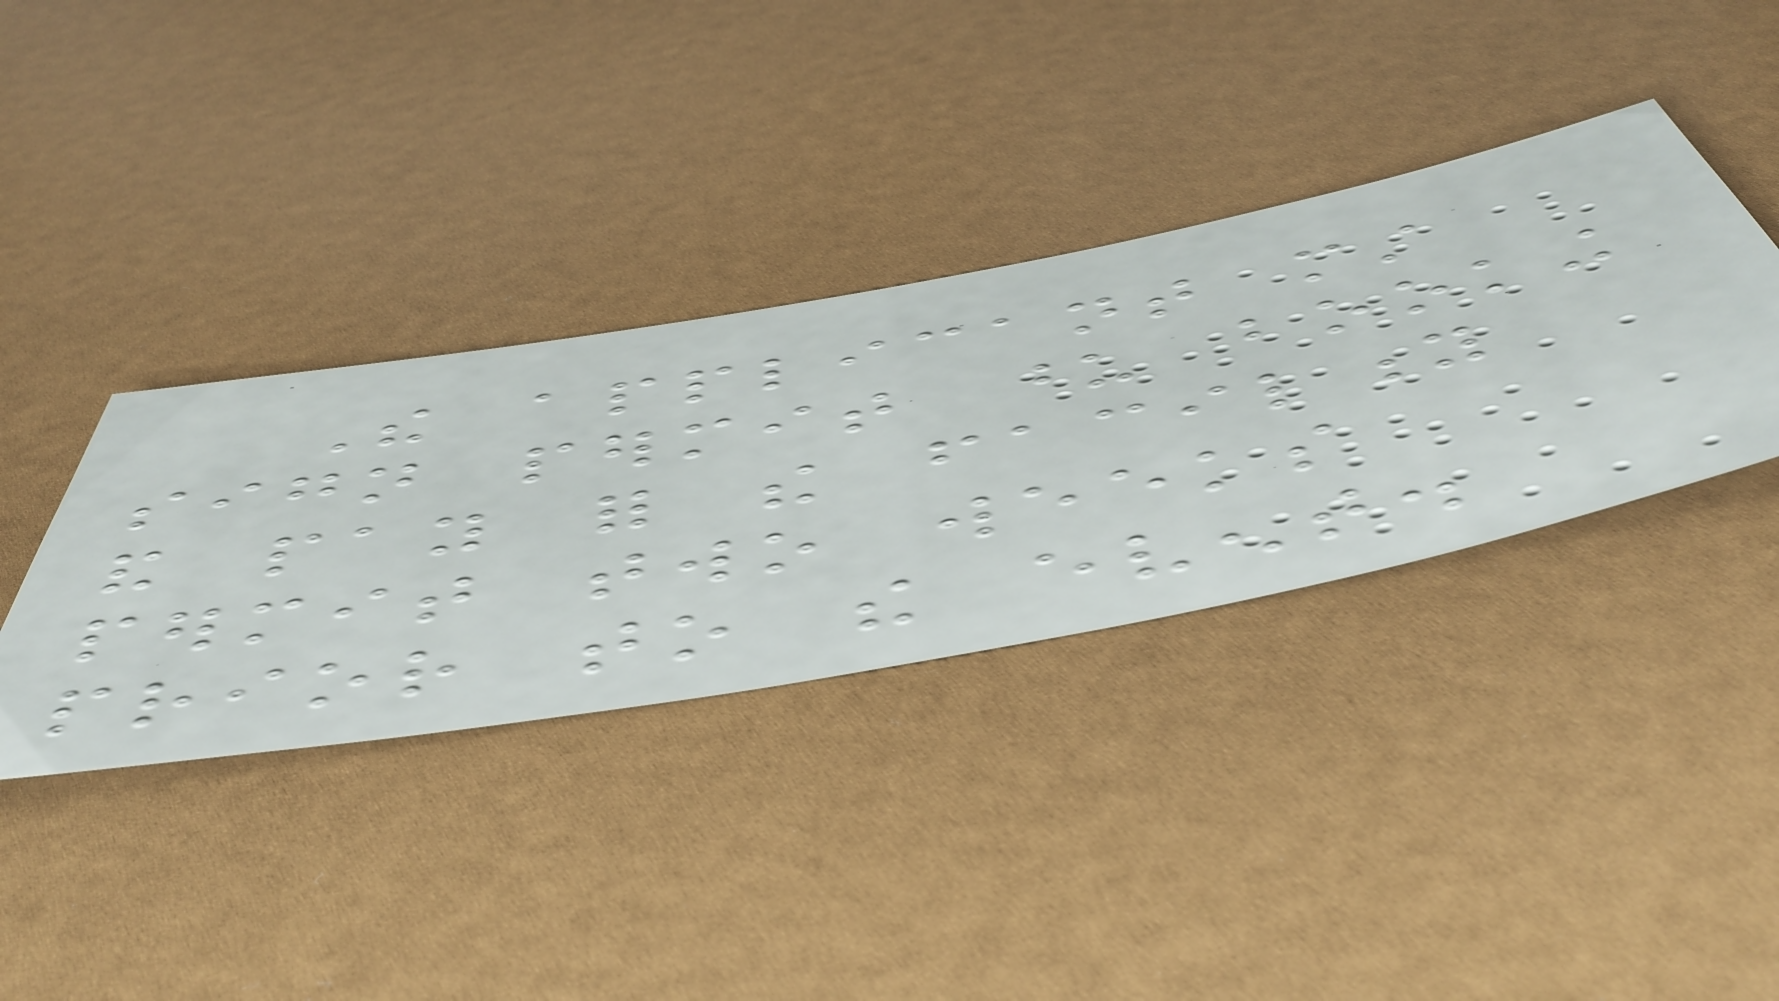The applicant must
sign permit upon booking
and pay for the facility
permit two weeks
prior to the event.
